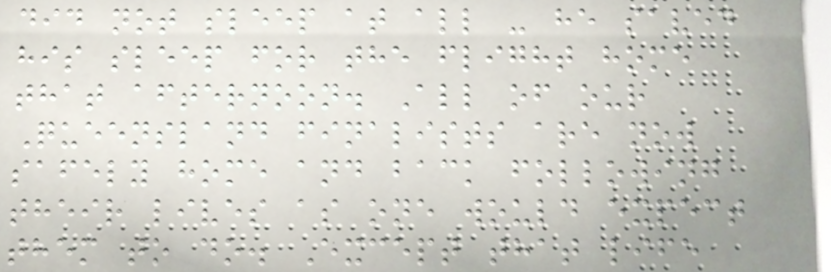did not sleep at all - he saved
his sleep for the flight home
that afternoon. All of our
Queensland finalists are now
safely home and back following
their lives as one would expect
them to do. Except that life
